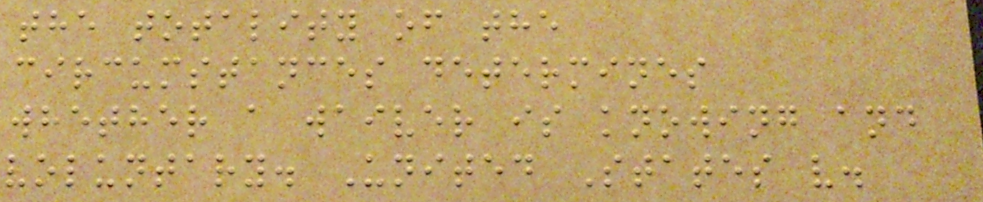the totality of the
circumstances determines
whether a waiver is knowing and
voluntary. United States v.
